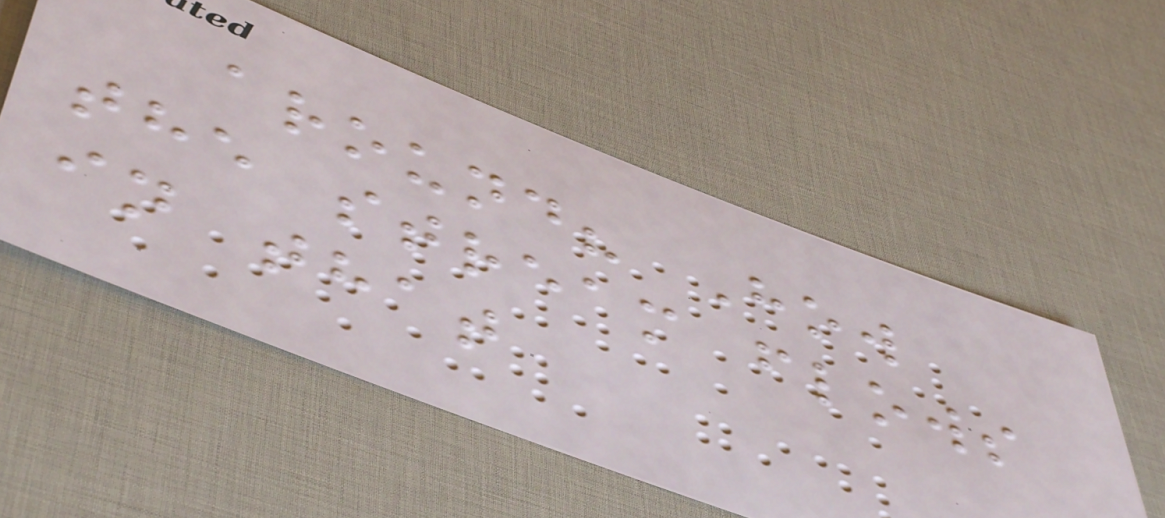around? How
the stream flows
in that
